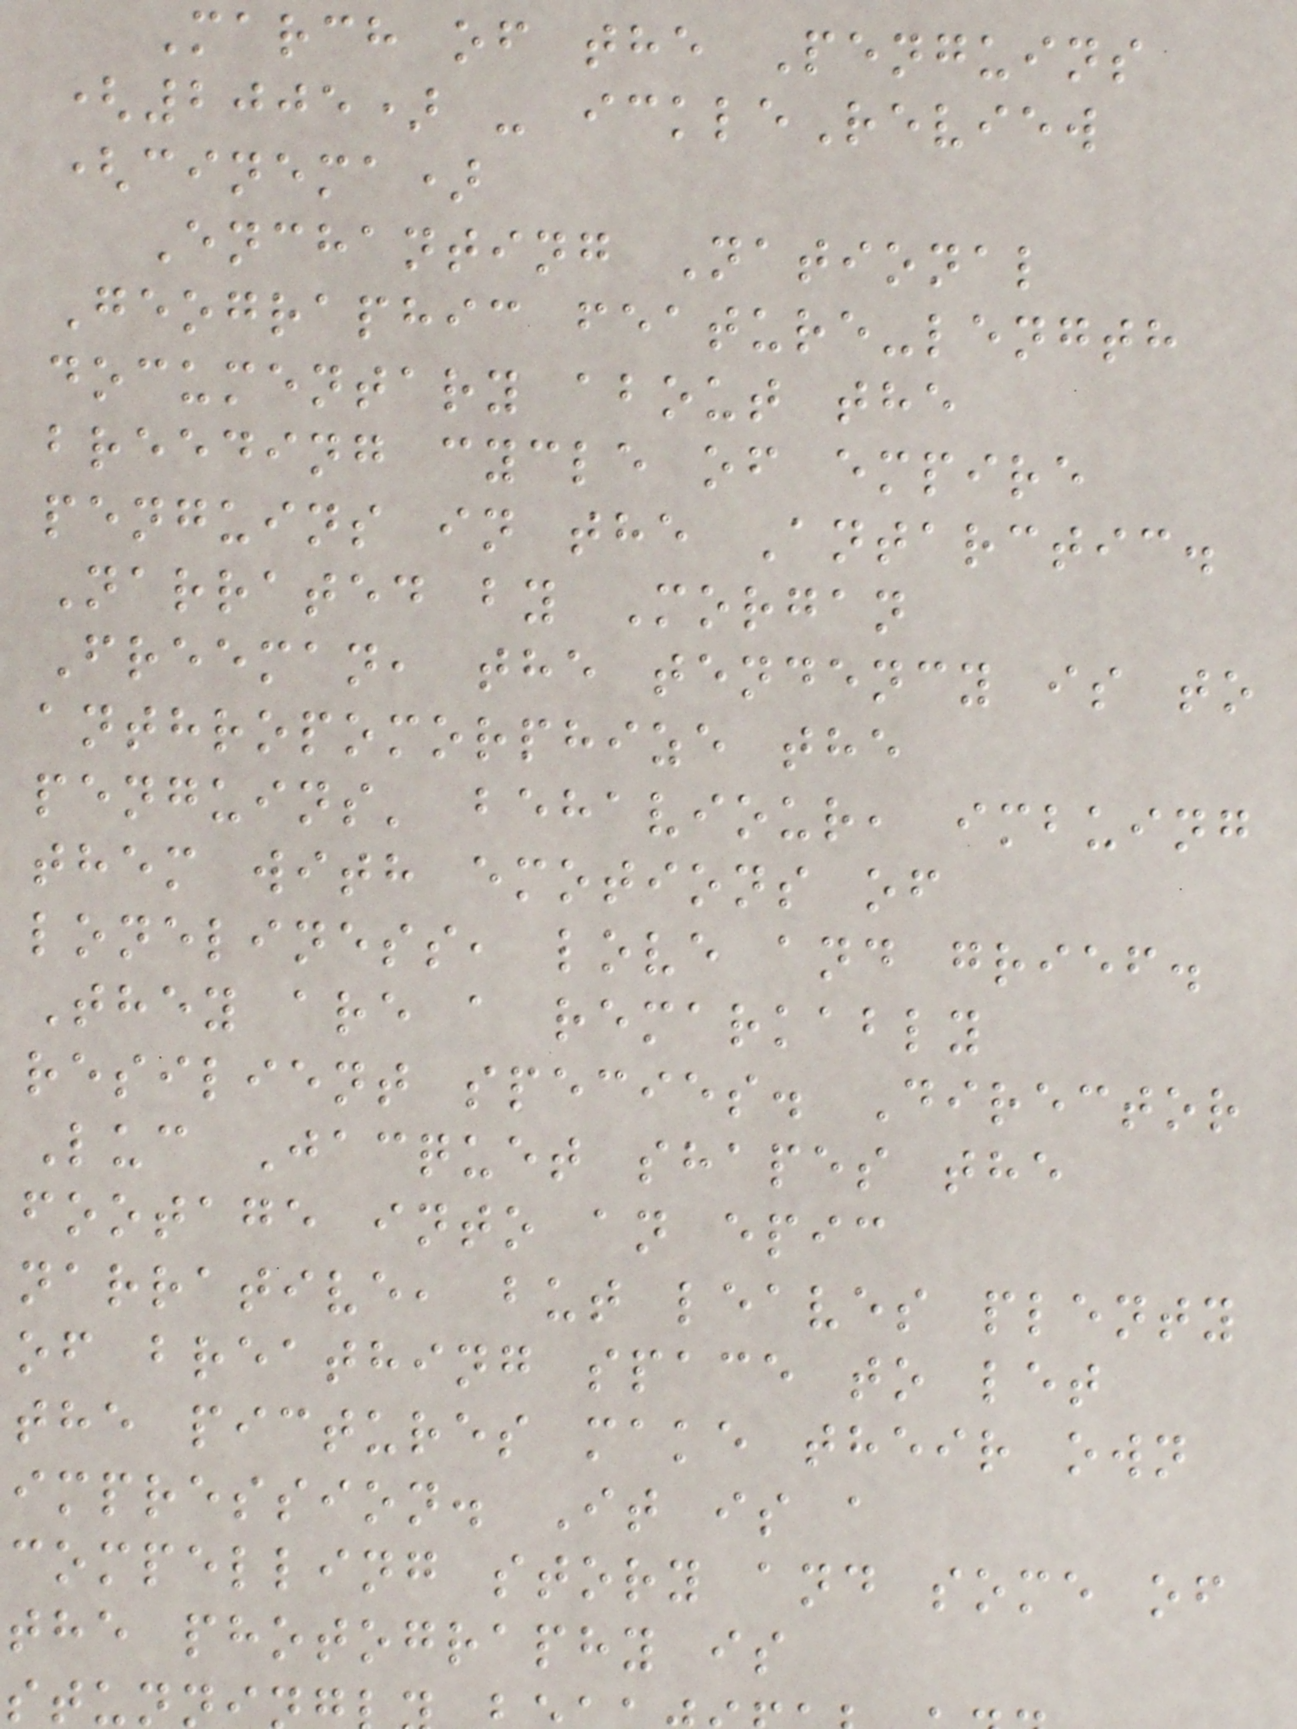March of the Penguins
(2005) - ickleReview
(cinema)
Enchanting National
Geographic feature-length
documentary about the
breeding cycle of empire
penguins in the Antarctic.
Narrated by Morgan
Freeman, the tendency is to
anthropomorphize the
penguins' behaviour, imbuing
them with emotions of
loneliness, love and grief.
They are a remarkably
resilient species. Director
Luc Jacquet shapes the
footage into an epic
narrative, but leaves plenty
of breathing space to let
the pictures make their own
impression. It is a
compelling story and some of
the photography is
